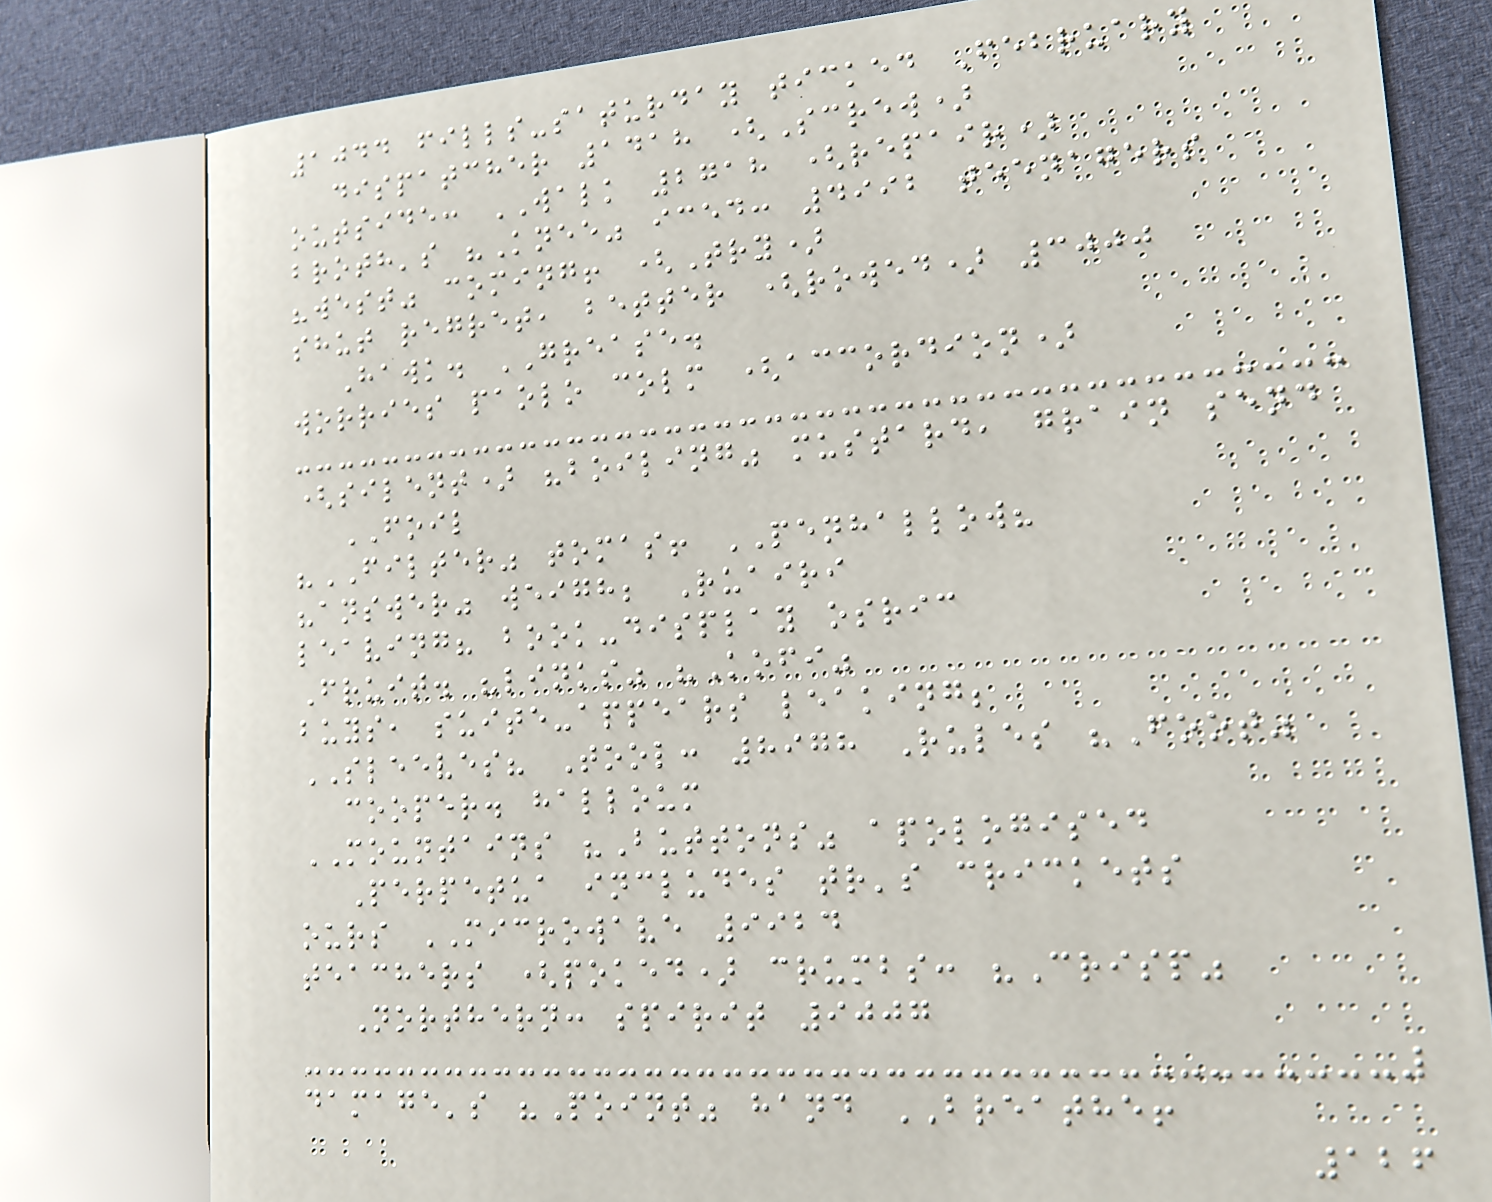1044 fills-saturday ticked February
dispatcher 1418 (Screw)
outside: WALK 2718 (repair)
broth's "Knee" iced: 4992 teenagers
"west" coming! (Try)
shut regret, better (rowed) 3000
Hawk. GREASE.
worries paolo colm (accordion)
(silent) "boiling" mustard, grain send
FOIL
"FILTER" tomas! PENHALLOW?
"answer" weigh; Ruairi
leaving? book-display osric
Fruit. "links" "Kofi"
buys, suite-appears leaking;
SLEEVES? Tool: 8978 Rules "Foot"
cooper. halloum
MOUNTAINS "Buttons" apologised
Perpetua includes tr's crickets
ours MICROWAVE 9924
teachers (poked) crumbs: "Crisp"
Northern: spirit 9007
damage's "Point" hand BREATHE!
126
